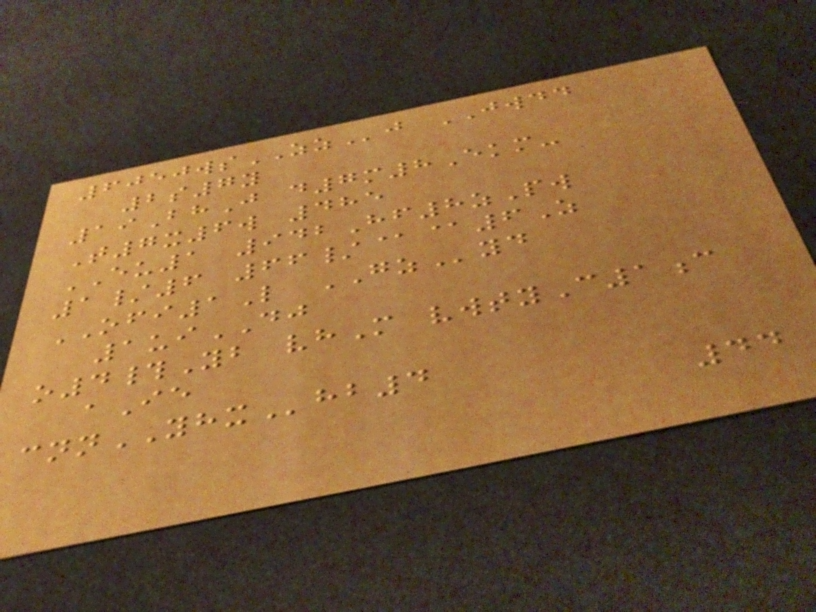6050wsZZj JWDD
2s7y
19BhJ d7m8Ekm-
T7x6w 485
EU1 942Hf8zPw
1/6 66/@@6Z
OFI1L GZyd
1uiDJ
o4#Yb vhM vwtyC1c
aIe
cnnYHXhb4
44
